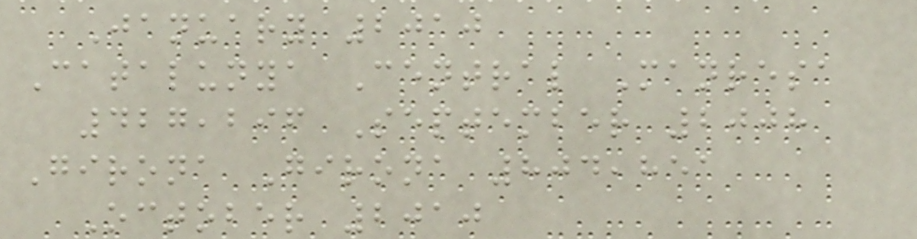January 2010
Catalunya Central Manresa
427,296 September 2008
Girona Girona 804,851
October 2010
